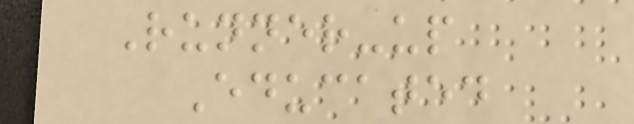Runner-up
Educated
